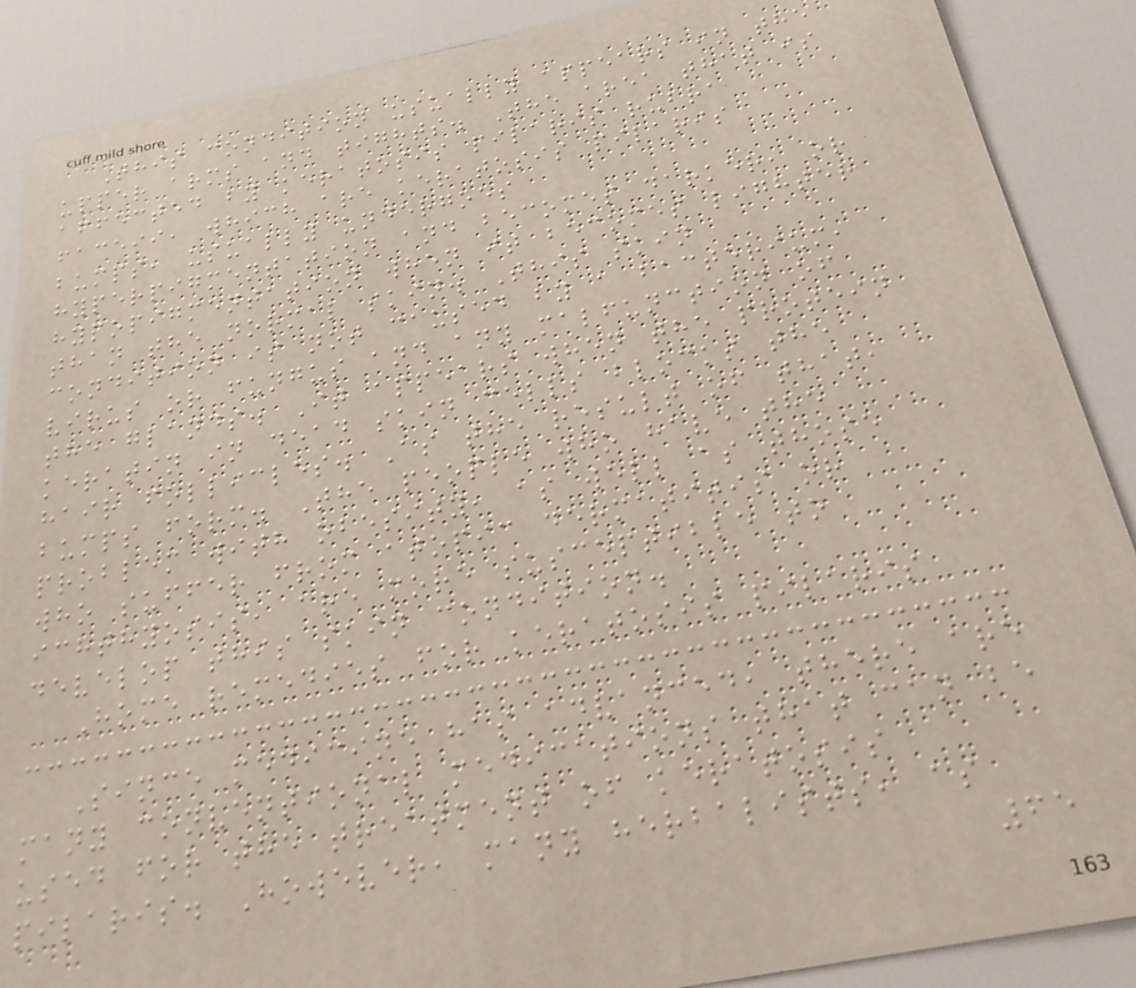This condition usually appears in the
upper arms and tights. The area that is
affected by keratosis pilaris rubra
faceii, which are keratosis pilaris
bumps, usually undergoes
hyperpigmentation and becomes darker, or
hypopigmentation when it becomes lighter
than the normal skin. This skin
condition is not caused by a bacterium,
virus or fungus and any malfunction of
the glands. It appears when the protein
keratin in dead skin cells blocks the
hair follicles. As the result of that,
bumps form. The people who have the
problem with obesity, as well as those
who suffer from atopic dermatitis or
ichthyosis, are more susceptible to
develop this skin condition.
Home remedies for keratosis pilaris
Since medicine has advanced, there are
many conventional medications that can be
used for the treatment of keratosis
pilaris. However, many herbalists, as
65
